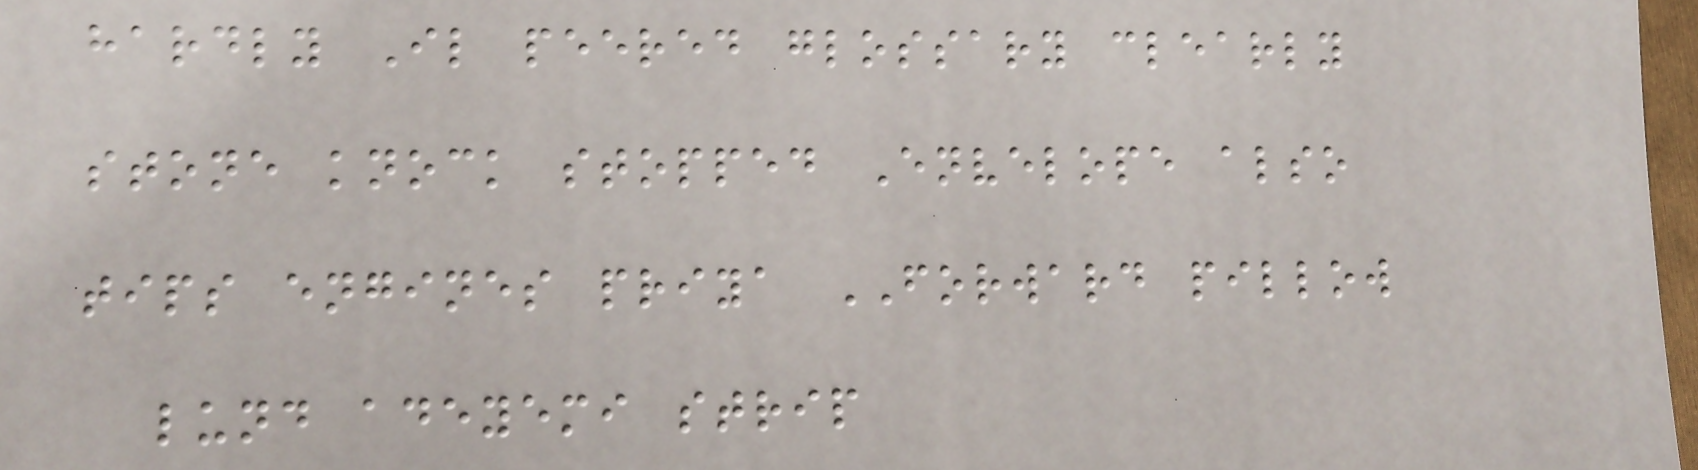hardly Il peered glossary clearly
stone knock stopped Envelope also
tips engines priya FORWARD pillow
lund adeyemi strip
